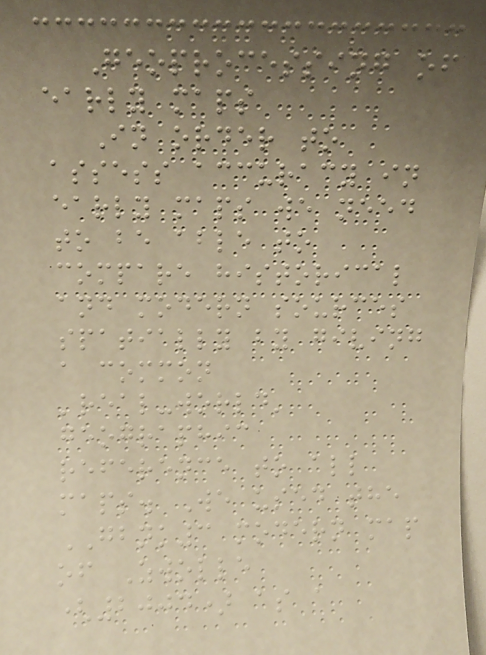Geoprocessing of
early maps
In order to
assess accuracy in
early maps we need
to be able to
compare historical
and modern sources
spatially by giving
a common
'real-world'
geographic
reference to all
maps. We used the
GBNK3 modern map
of Zwolle
(2004) as a
